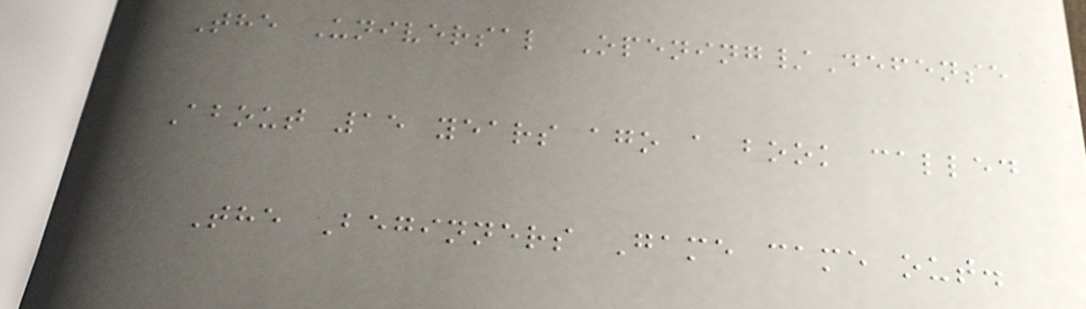The Universal Opening/Defense
About 15 years ago a book called
The Beginners Game came out.
